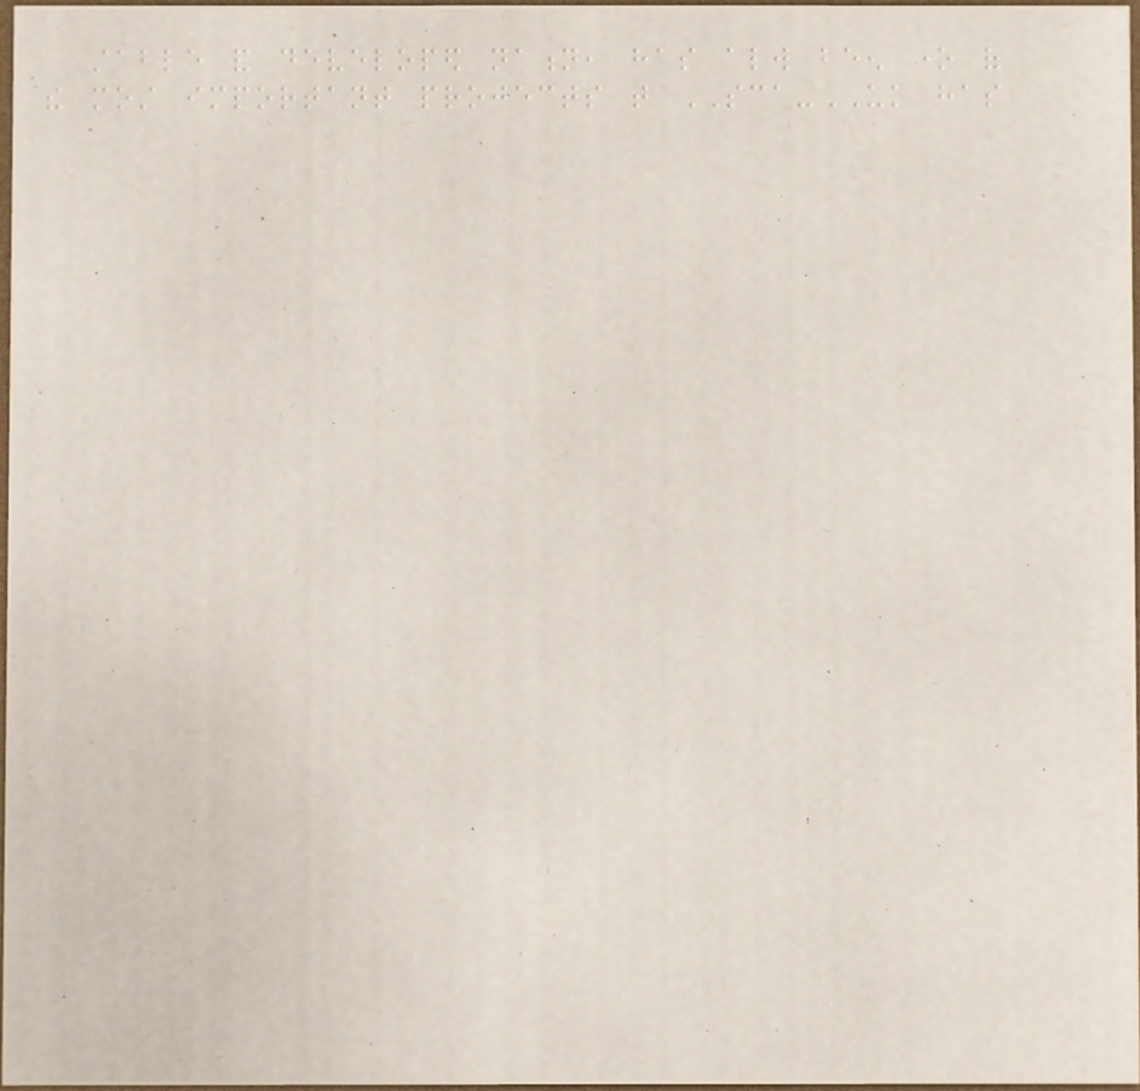stable and developed nation, has always been one of
the most important projects that SCA-UK has
